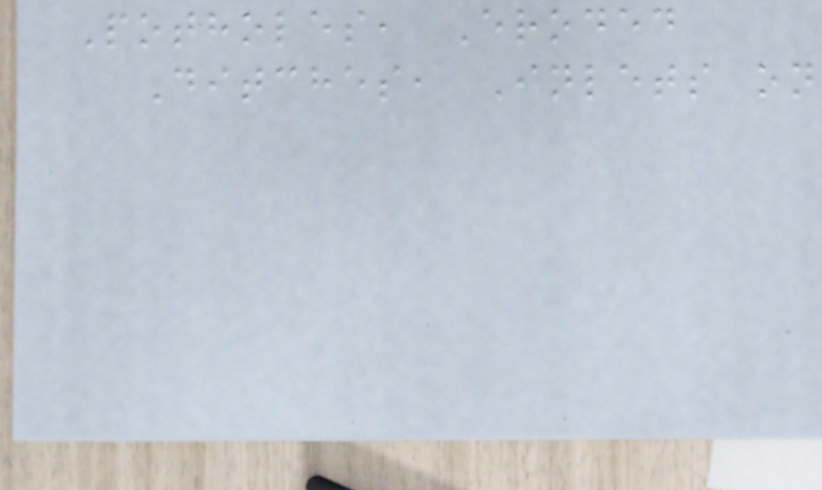Potholes, Eroded
Ditches, Inlets on
